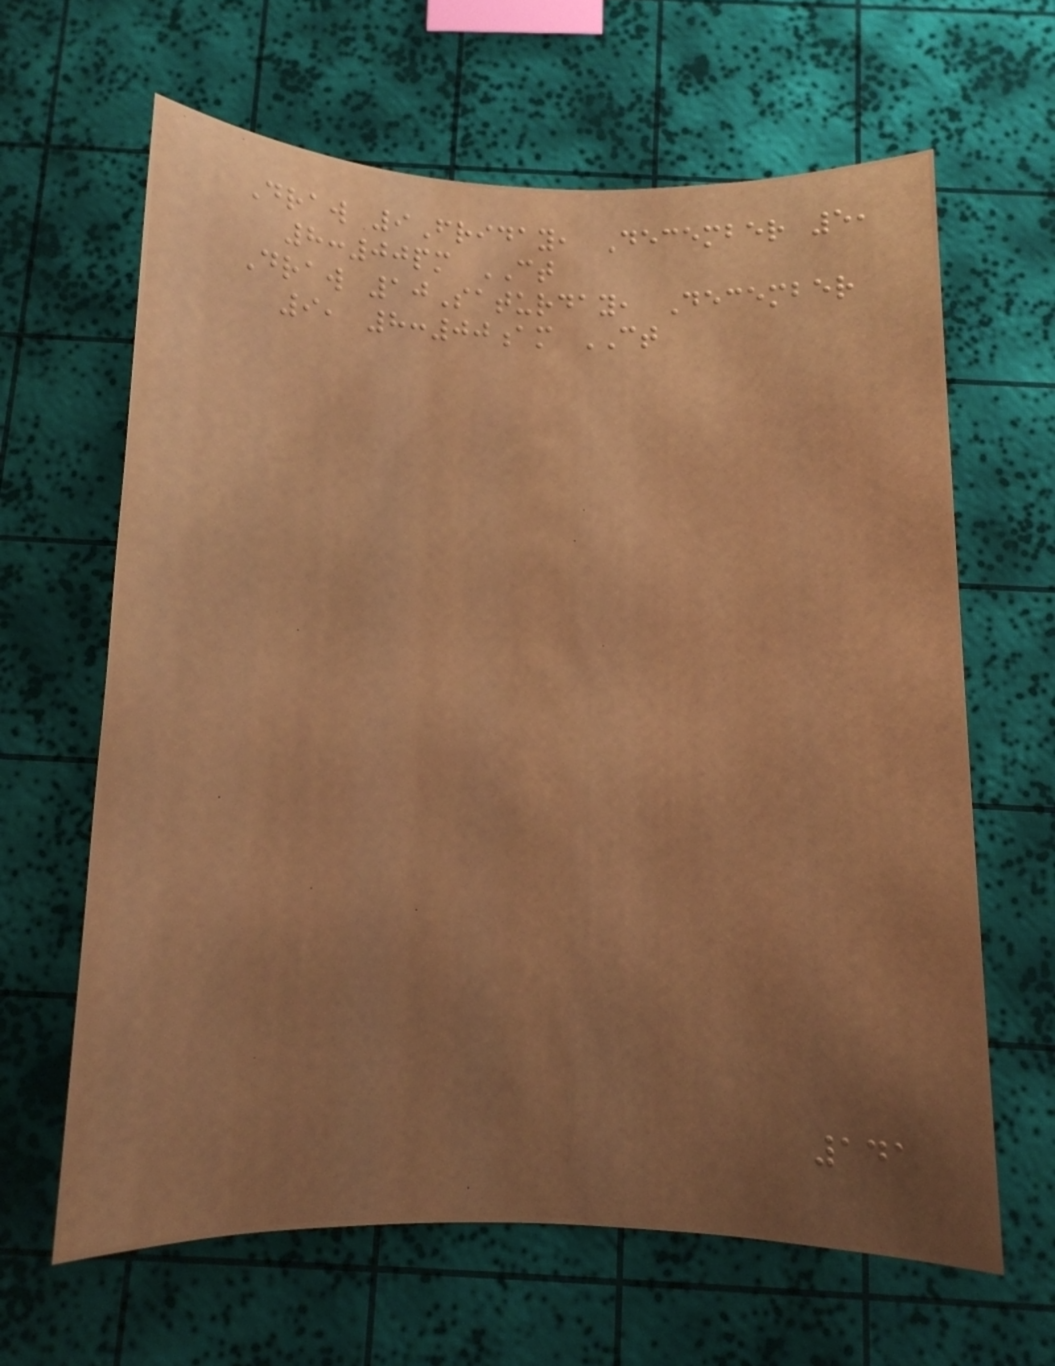Draw 9Friday, December 5,
8:00pm CT
Draw 10Saturday, December
9, 8:00am CT
141
